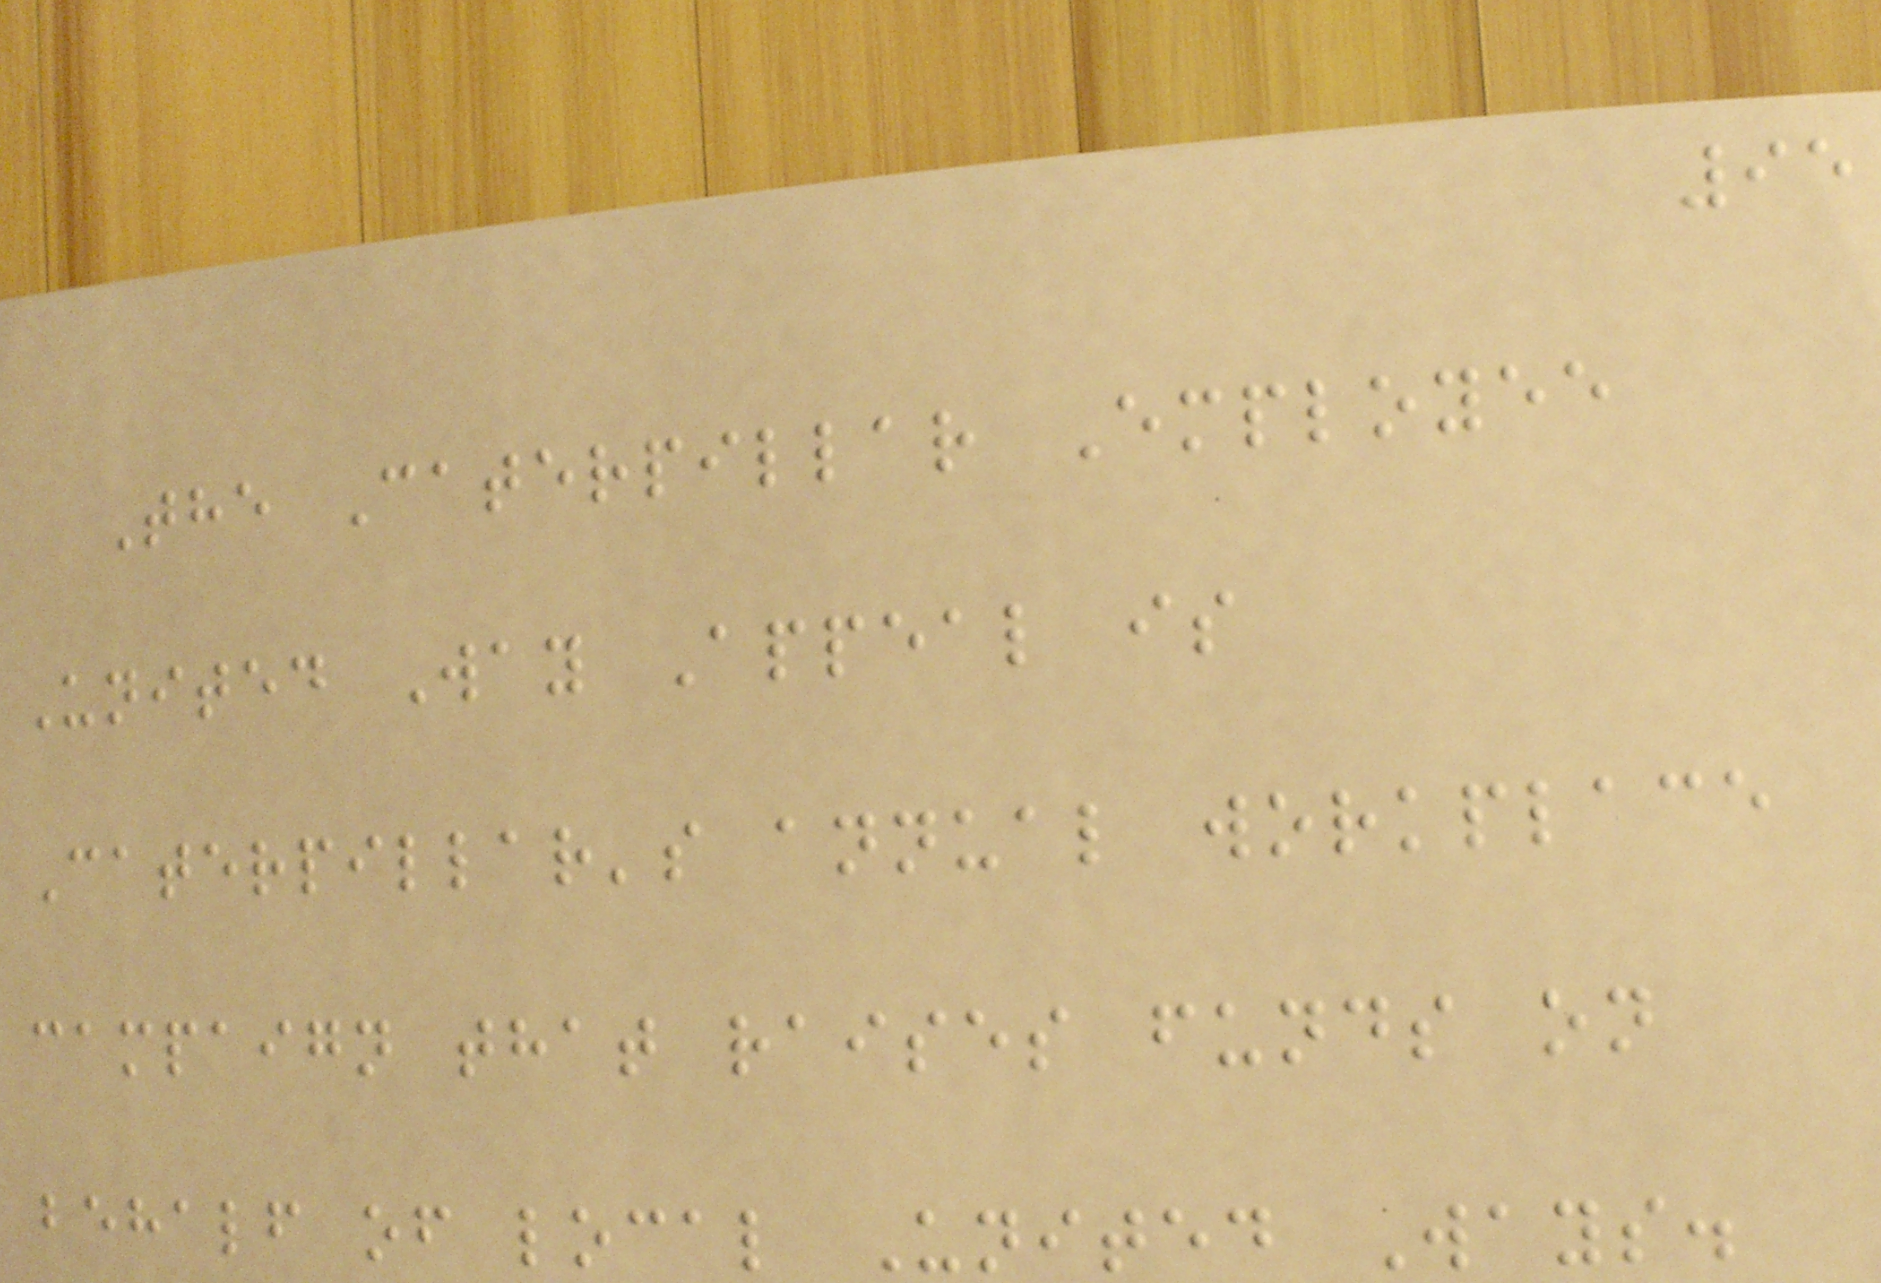95
The Caterpillar Employee
United Way Appeal is
Caterpillar's annual workplace
campaign that raises funds on
behalf of local United Ways.
